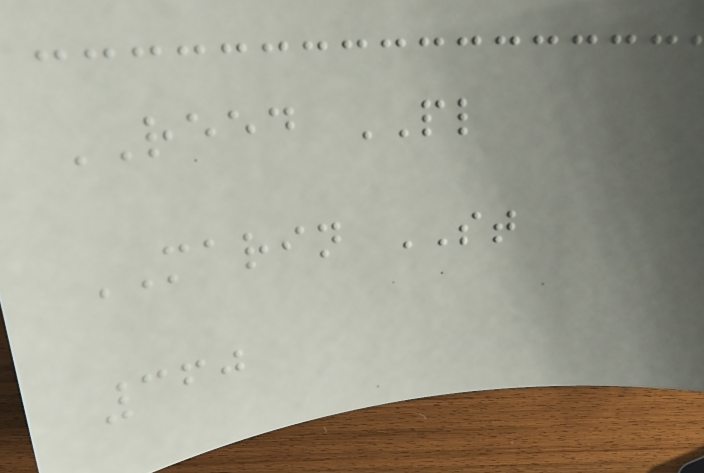REED PL
MARIN ST
360
